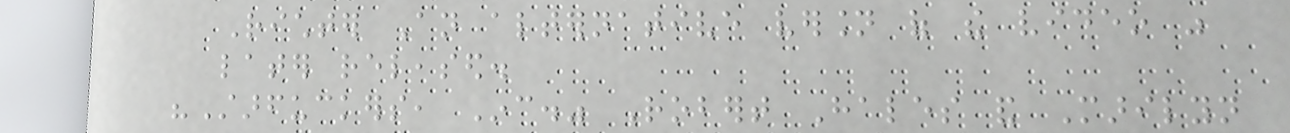Richter An alternative version of the video was
later released.
"Starfuckers, Inc." Robert Hales and Marilyn
